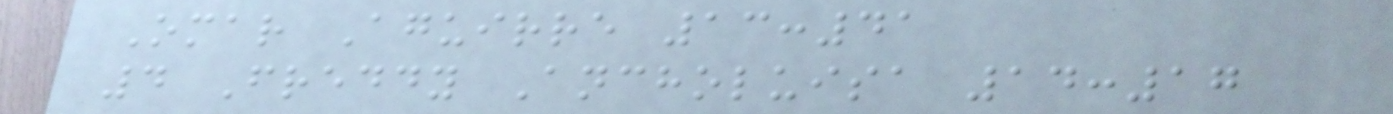Omar Aguirre 13:41
4 Freddy Ancholuisa 14:17
